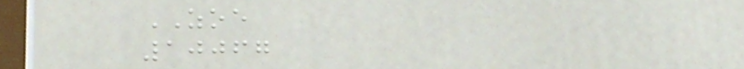ZOE
10067
